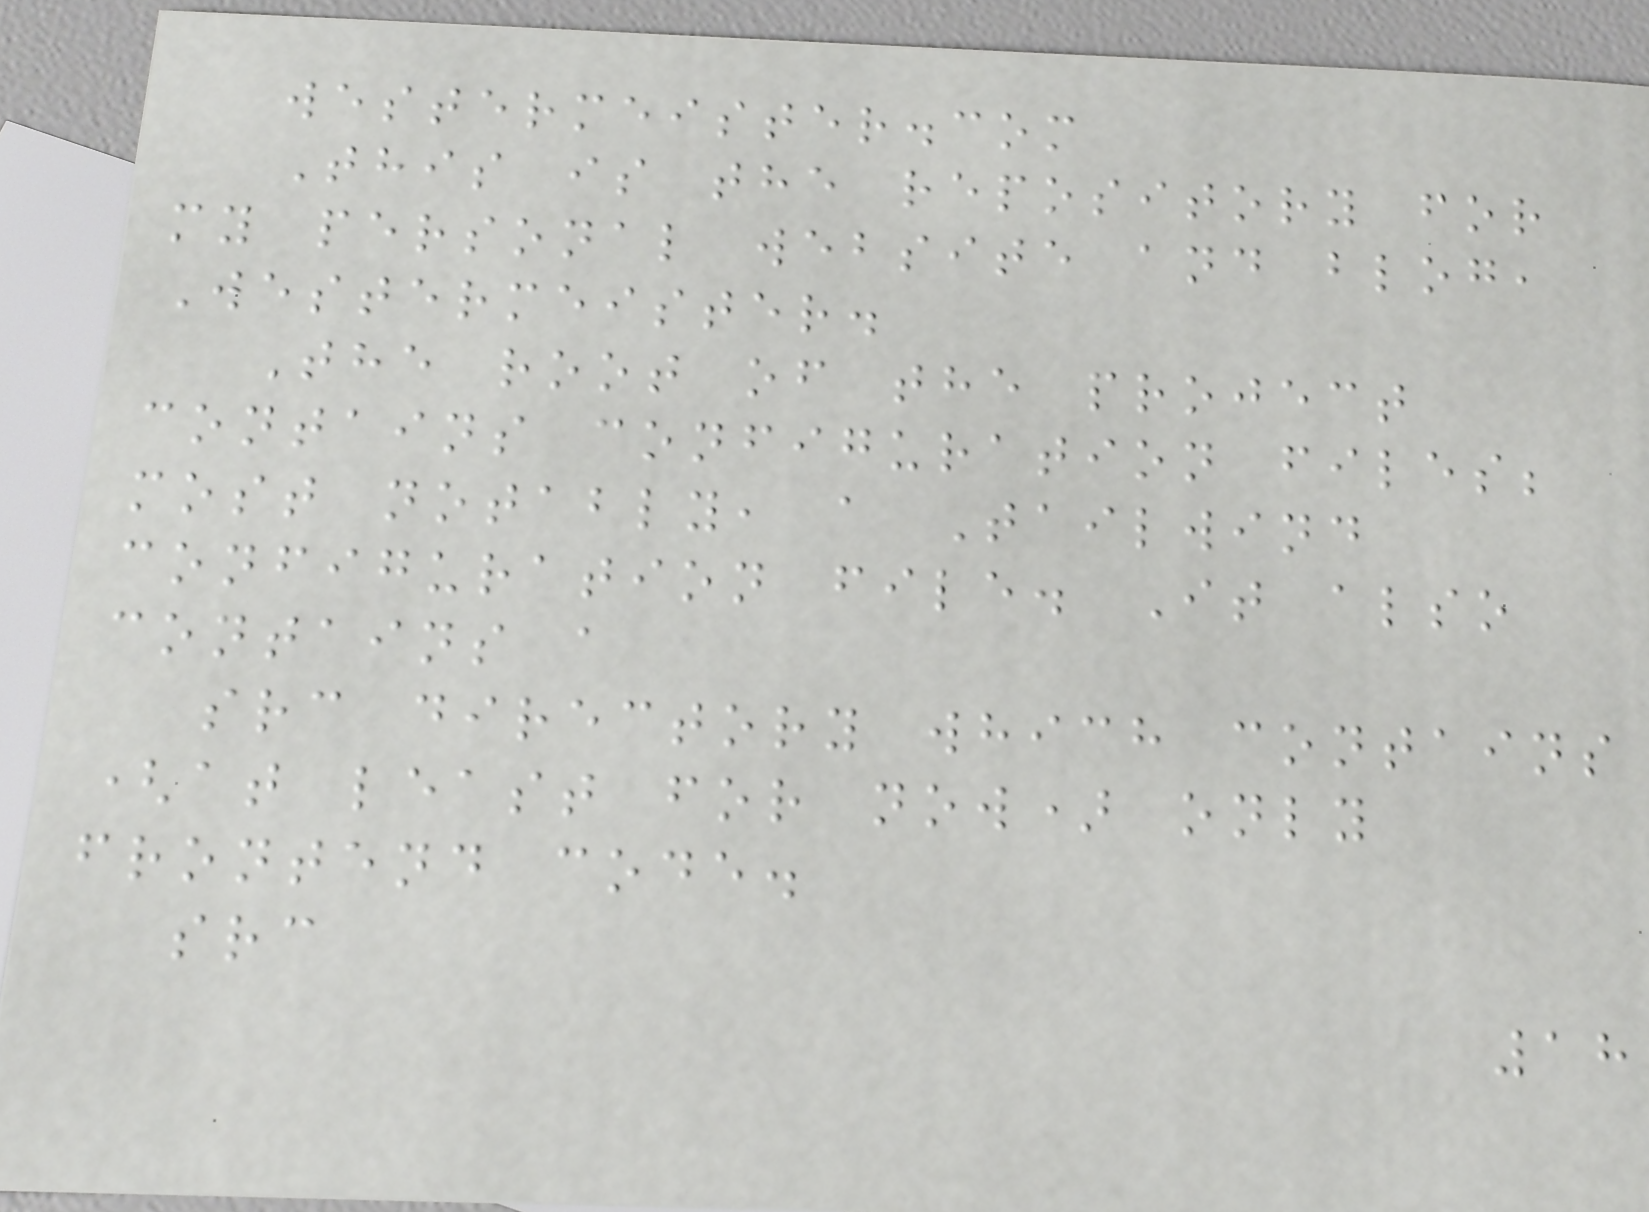westermeister.com
This is the repository for
my personal website and blog,
Westermeister.
The root of the project
contains configuration files;
most notably, a Tailwind
configuration file. It also
contains a
src directory which contains
(at least for now) only
frontend code.
src
18
